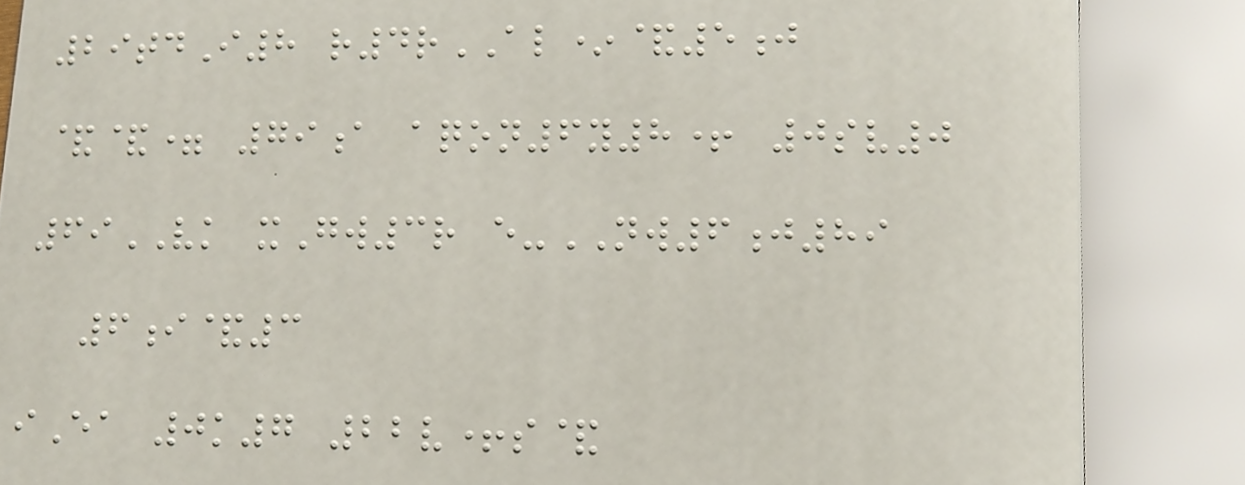29tdI8 r4rAL*&5j
&&= 79a aqon6y8+ 0sv0
69VK xGw3r e-NW6j89
6i&3
iEa 0k7 22v+s&
